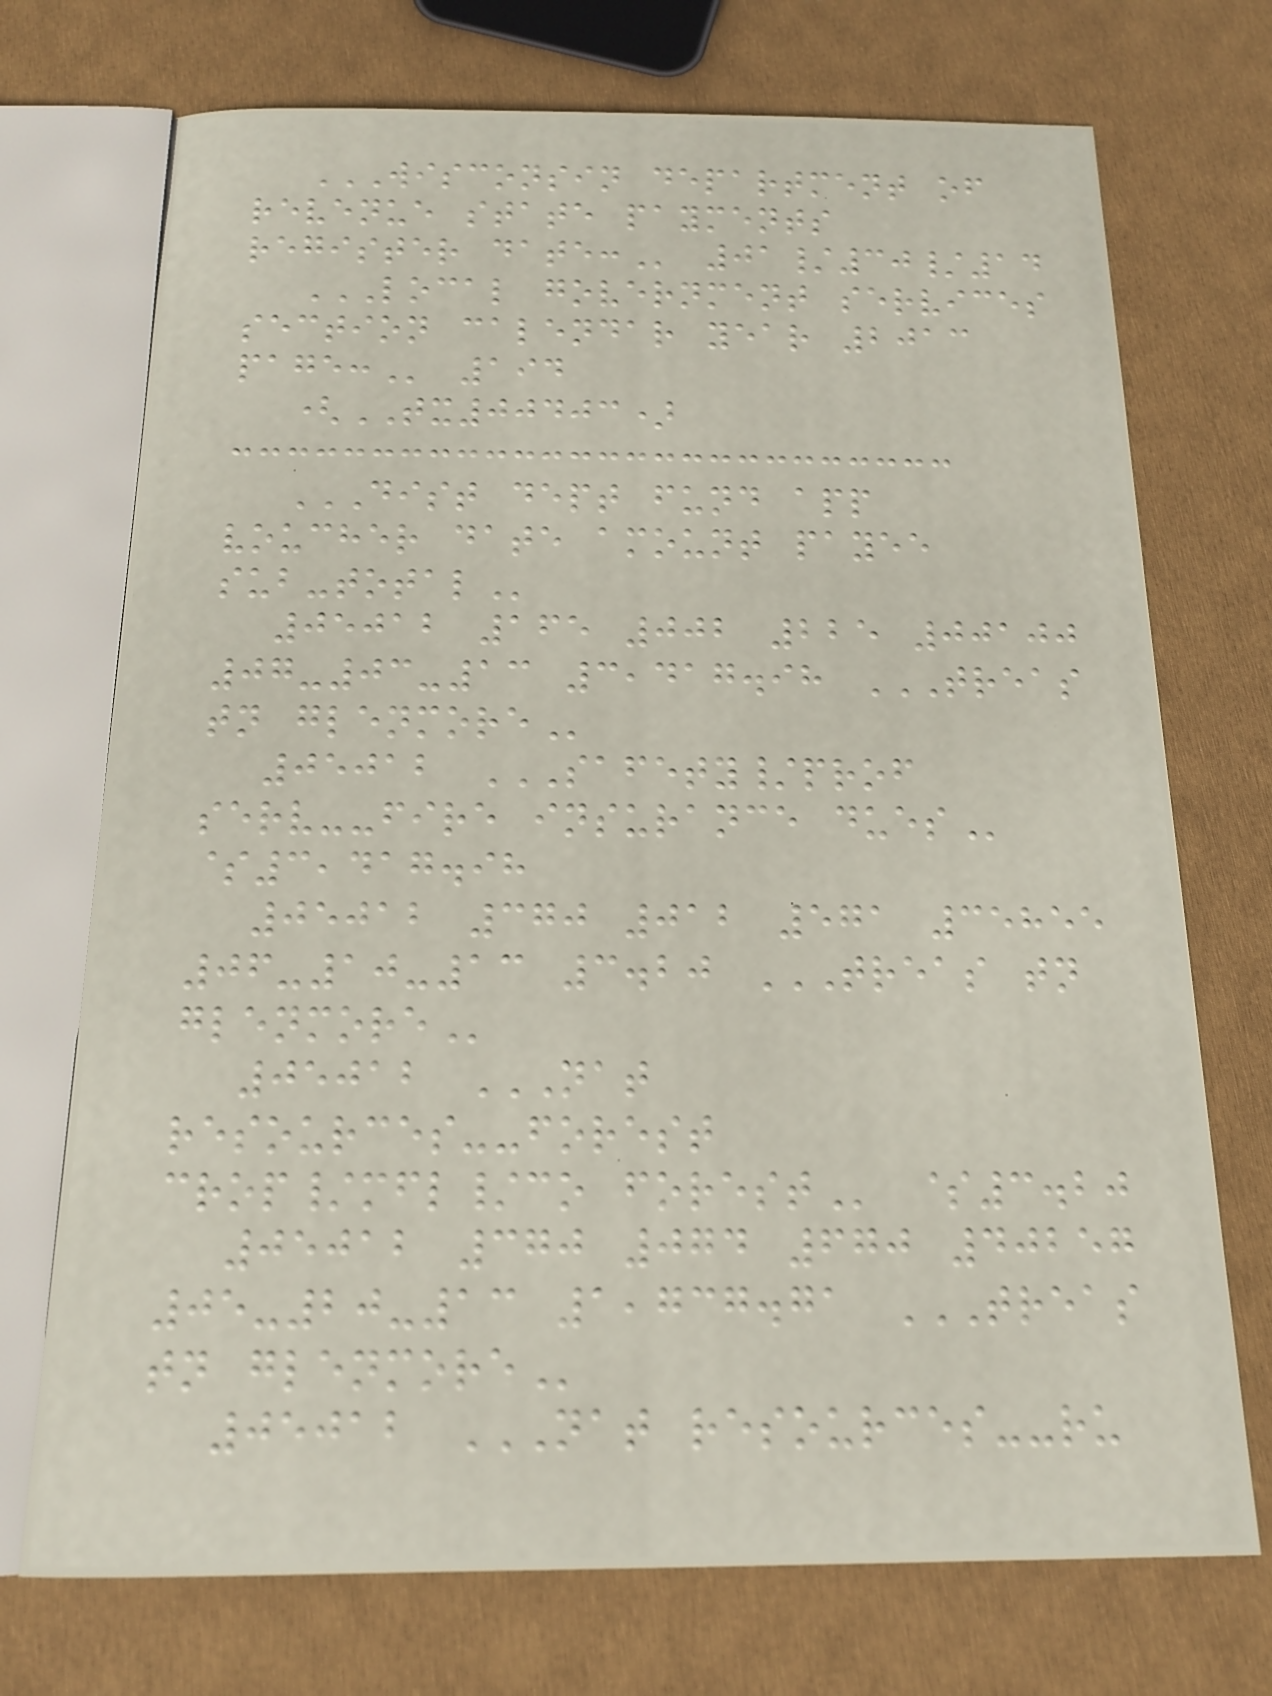WISCONSIN DEPARTMENT OF
REVENUE STATE PAYMENTS
REGISTER DATE: 01/30/14
LOCAL GOVERNMENT SERVICES
SECTION CALENDAR YEAR 2013
PAGE: 194
(TX00403)
DIST DEPT FUND APP
VOUCHER DATE AMOUNT PAYEE
SUB-TOTAL
05012 165 002 225 00100
07-03-13 3,417.98 TREAS
TN GLENMORE
05012 SAFETY/PROF
SERV--FIRE INSURANCE DUES
$3,417.98
05012 370 012 571 35855
06-10-13 3.20 TREAS TN
GLENMORE
05012 NAT
RESOURCES--FOREST
CROP/MFL/CO FOREST $3.20
05012 370 074 670 40257
05-20-13 1,737.71 TREAS
TN GLENMORE
05012 NAT RESOURCES--RU
